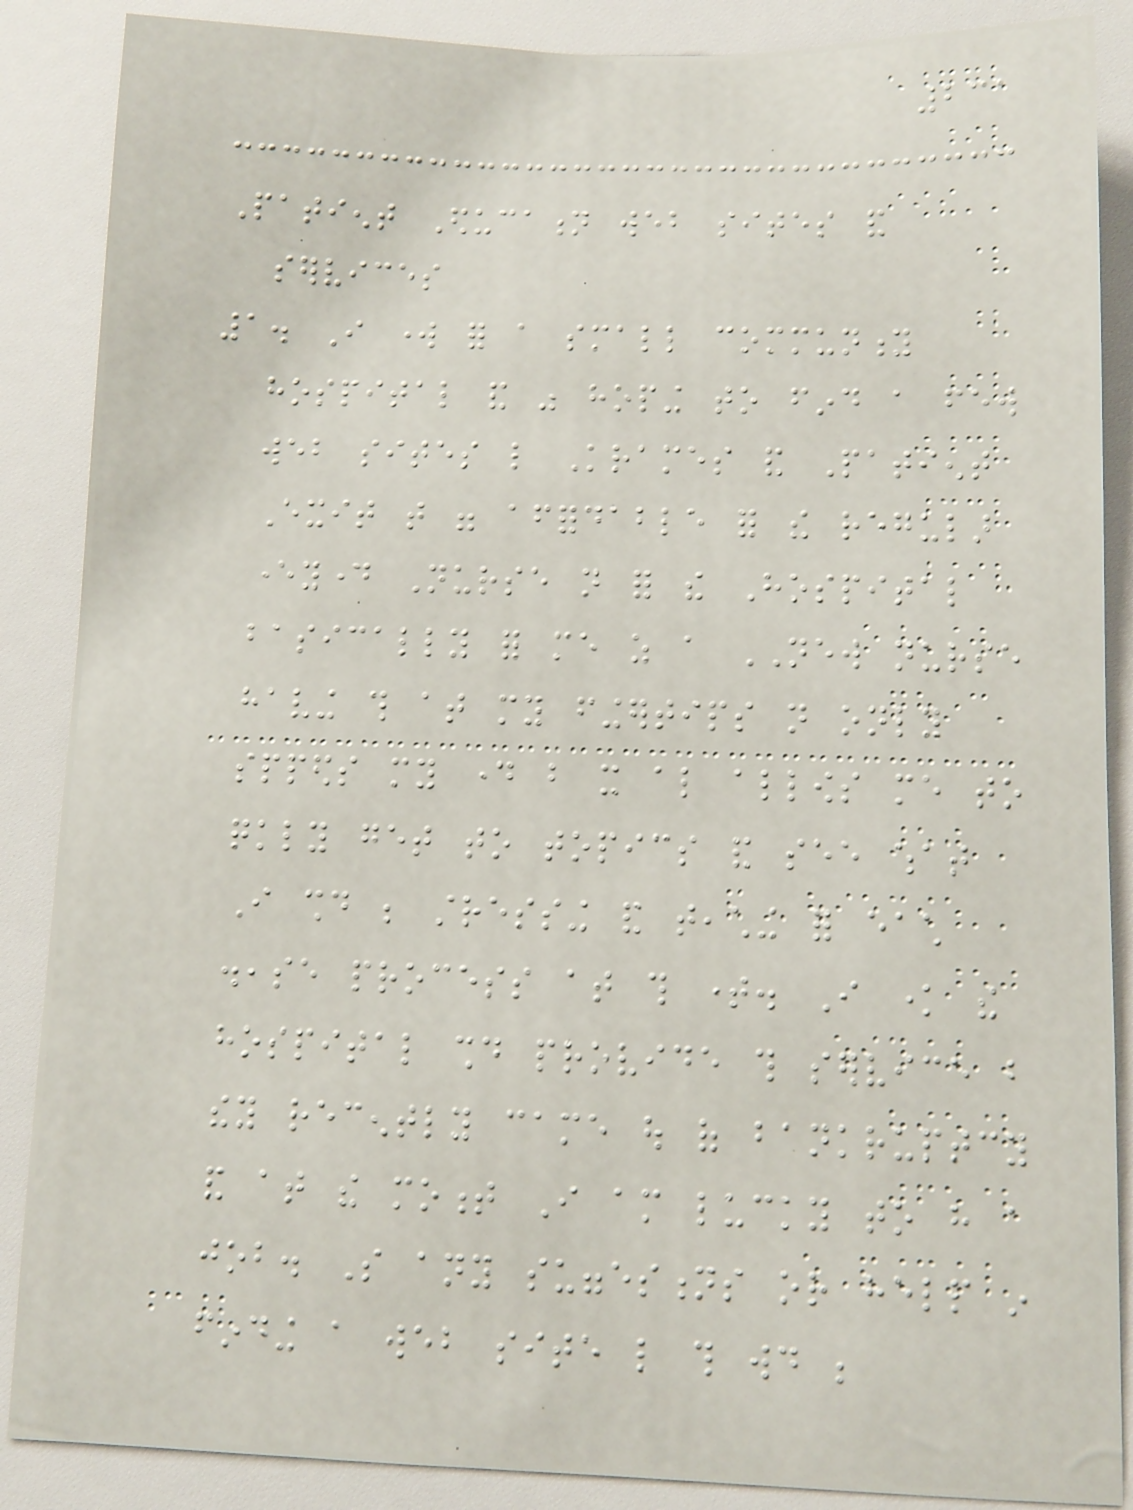231
Patient Education web sites and
services
1. I work for a small community
hospital and was hoping to find a few
web sites like Krames and Patient
Exit that were affordable for the regular
everyday Nurse not for the Hospital
basically for me as a NEW nurse
having this at my fingertips not only
sppeds my day but it also allows me to
quickly get to topics and see what
I should be stressing and teaching for each
disease process at this time. I know the
hospital should provide this service but
they recently came out of bankruptcy
and at the moment I am lucky to have a
job. So any suggestions or help in
finding a web site like this would be
